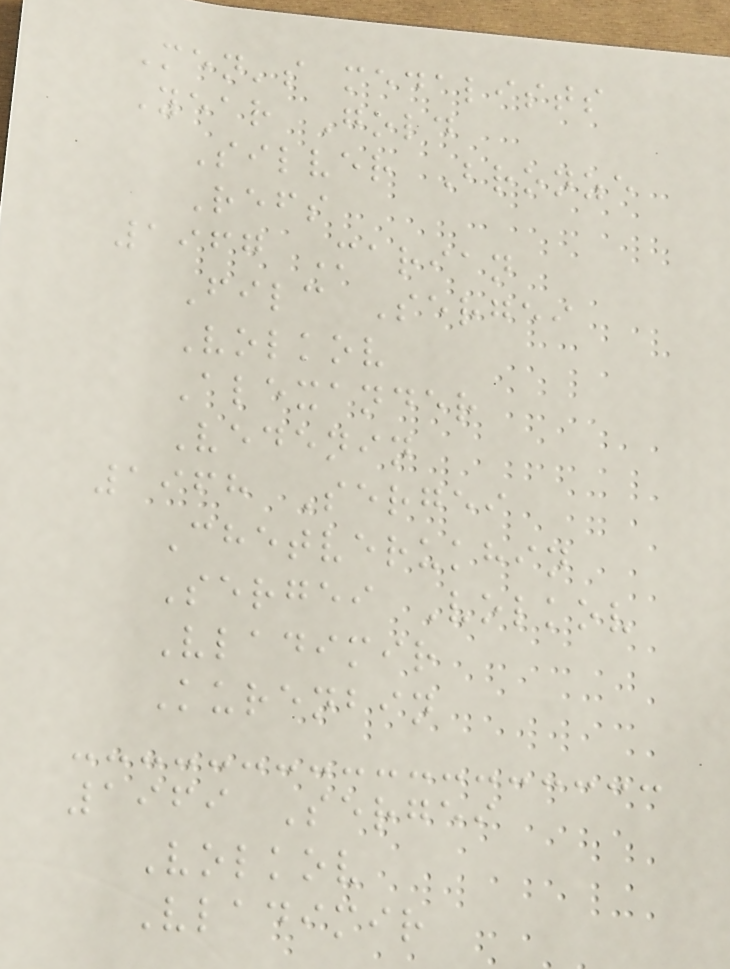Men's medalists
Year Gold
Silver Bronze
Refs
1967 Marian
Filc Sergei
Volkov
Alexander
Vedenin
1968 Sergei
Chetverukhin
Sergei Volkov
Vladimir
Kurenbin
1969 Sergei
Volkov
Vladimir
